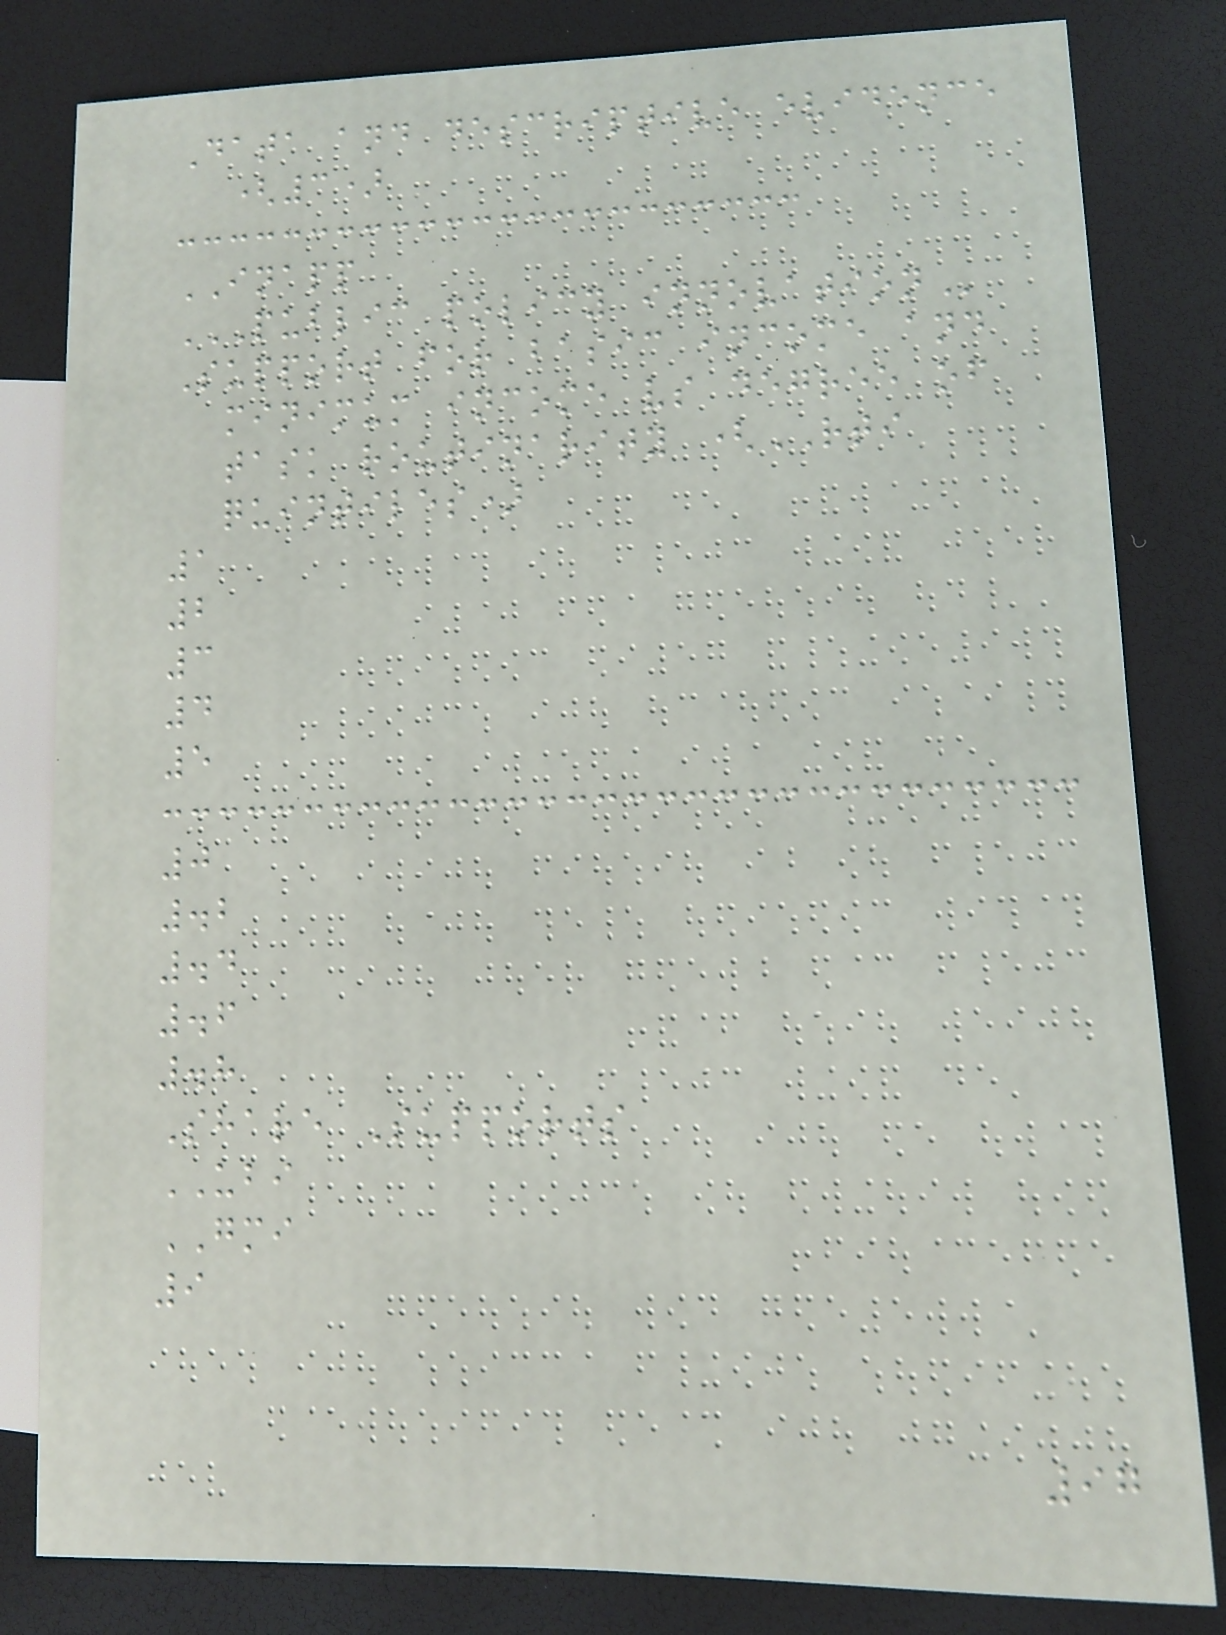Data and descriptive evidence
(3)
INAPP
PUBLIC POLICY INNOVATION
Support for basic income and
minimum income vs degree of
task routinarity (RTI
quintiles)
1
2
3
4
5
0
.2
.4
.6
.8
Share Supports
UBI
GMI
9
97
